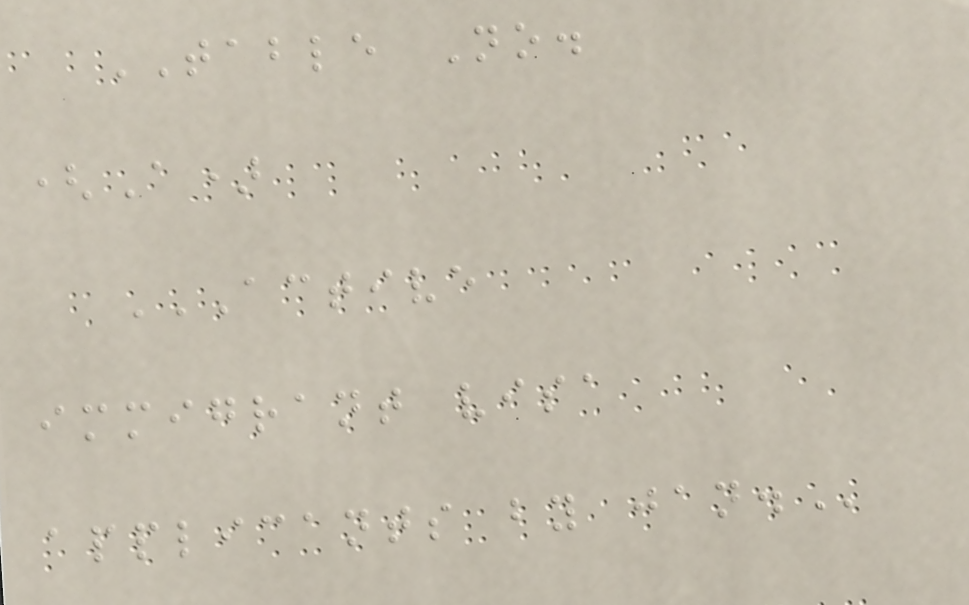TABLE No.
(A)
ACTIVE
IMMIGRANT VISA
APPLICANTS BY JAN.
